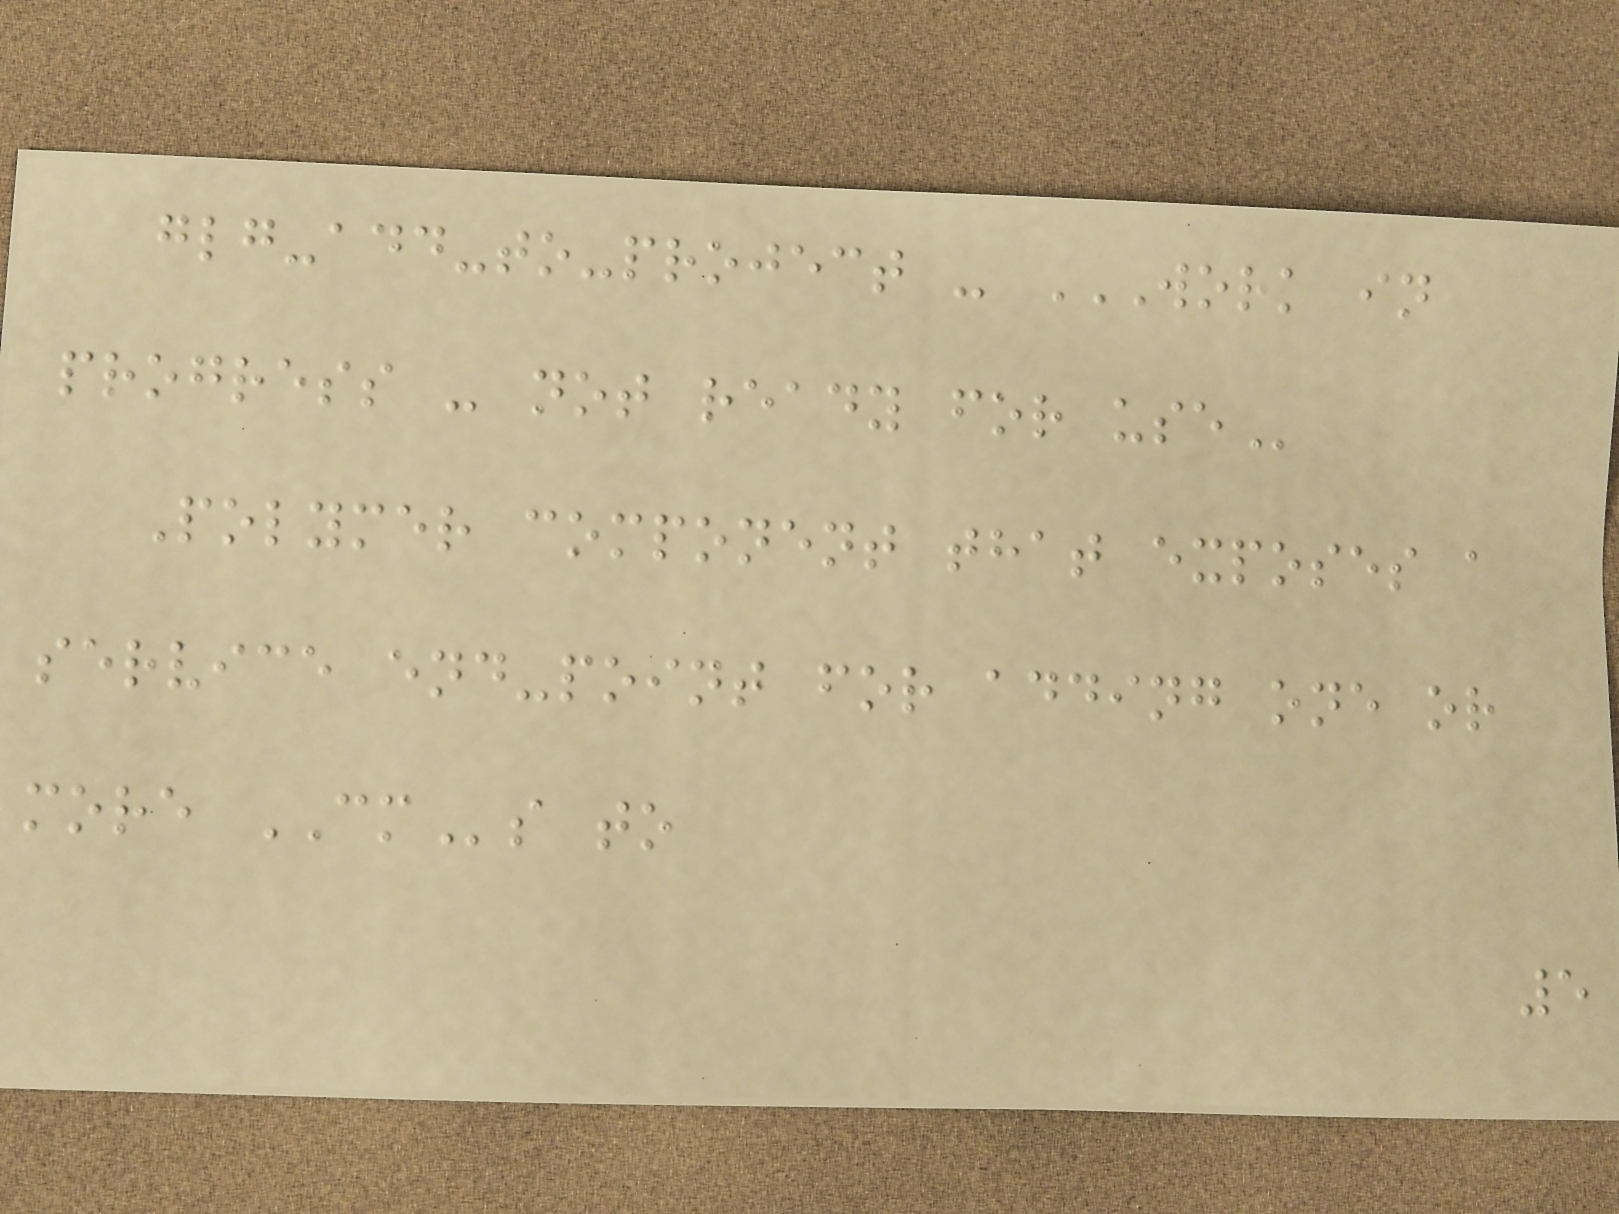glg-add-to-project - WORK IN
PROGRESS - NOT READY FOR USE
Polymer component that exposes a
service end-point for adding one or
more CMs to
5
